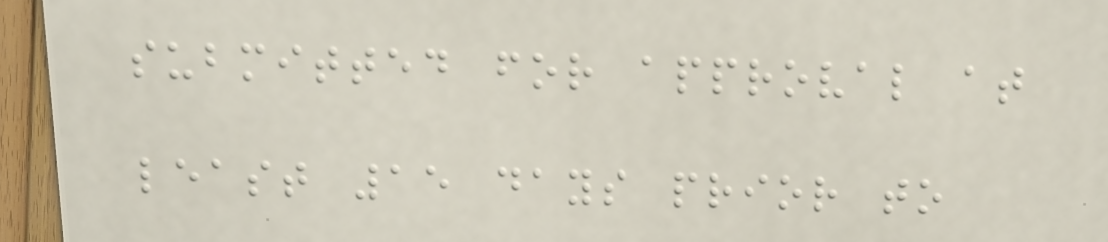submitted for approval at
least 15 days prior to
